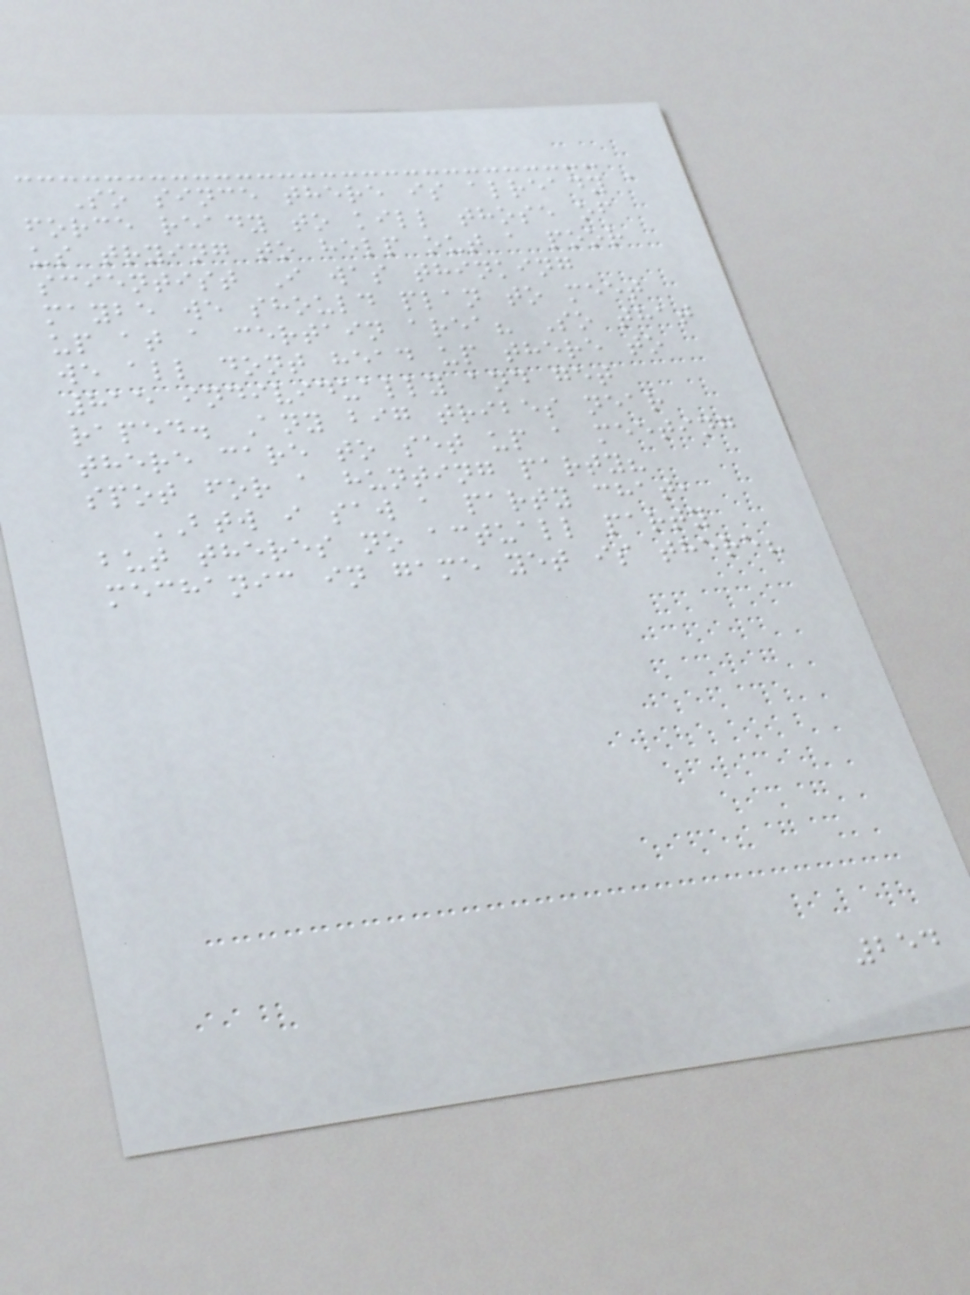So since there is already a
force ready to kill those of
us trying to help out a poor
scientist I was thinking
maybe we should plan to meet
up at a certain area? So that
we all dont head up there to
815 individually and get
raped. Any big tribes near
there care to set up a meeting
spot for a hunting party?
BTW i saw a party chat,
but theres no actuall party
mechanic in game yet is there?
254
